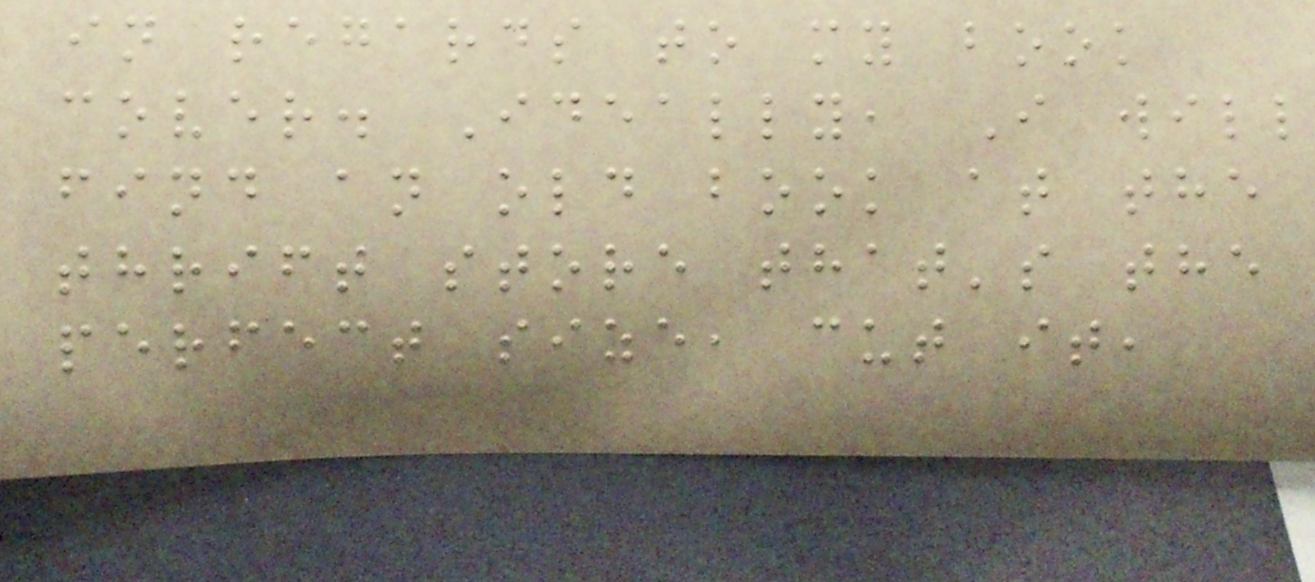in regards to my book
cover. Ideally, I will
find an old book at the
thrift store that's the
perfect size, cut it,
